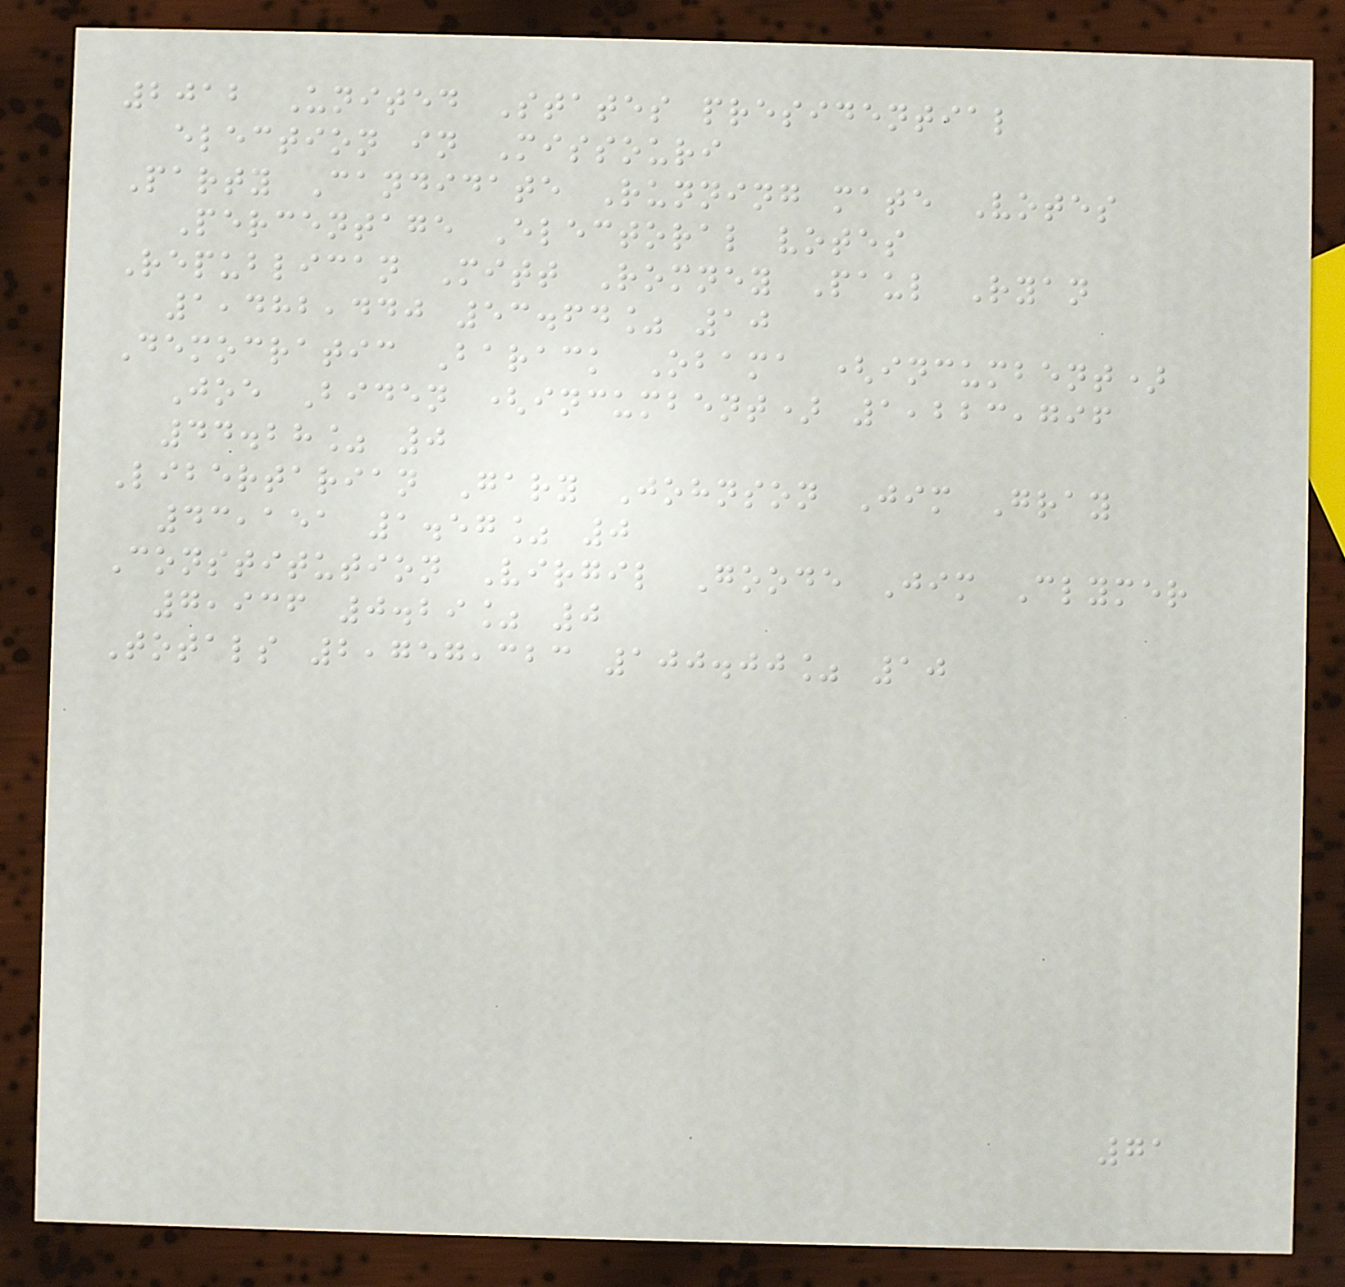2012 United States presidential
election in Missouri
Party Candidate Running mate Votes
Percentage Electoral votes
Republican Mitt Romney Paul Ryan
1,482,440 53.64% 10
Democratic Barack Obama (incumbent)
Joe Biden (incumbent) 1,223,796
44.28% 0
Libertarian Gary Johnson Jim Gray
43,151 1.57% 0
Constitution Virgil Goode Jim Clymer
7,936 0.29% 0
Totals 2,757,323 100.00% 10
71
